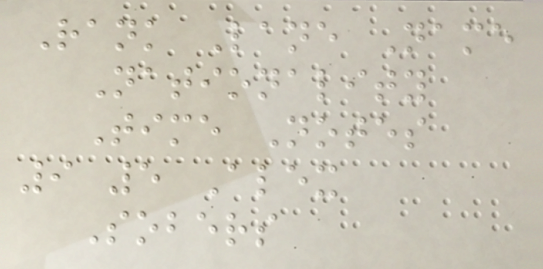Rank Lane Name
Nationality
Time Notes
9 5 Alex
Sobers
